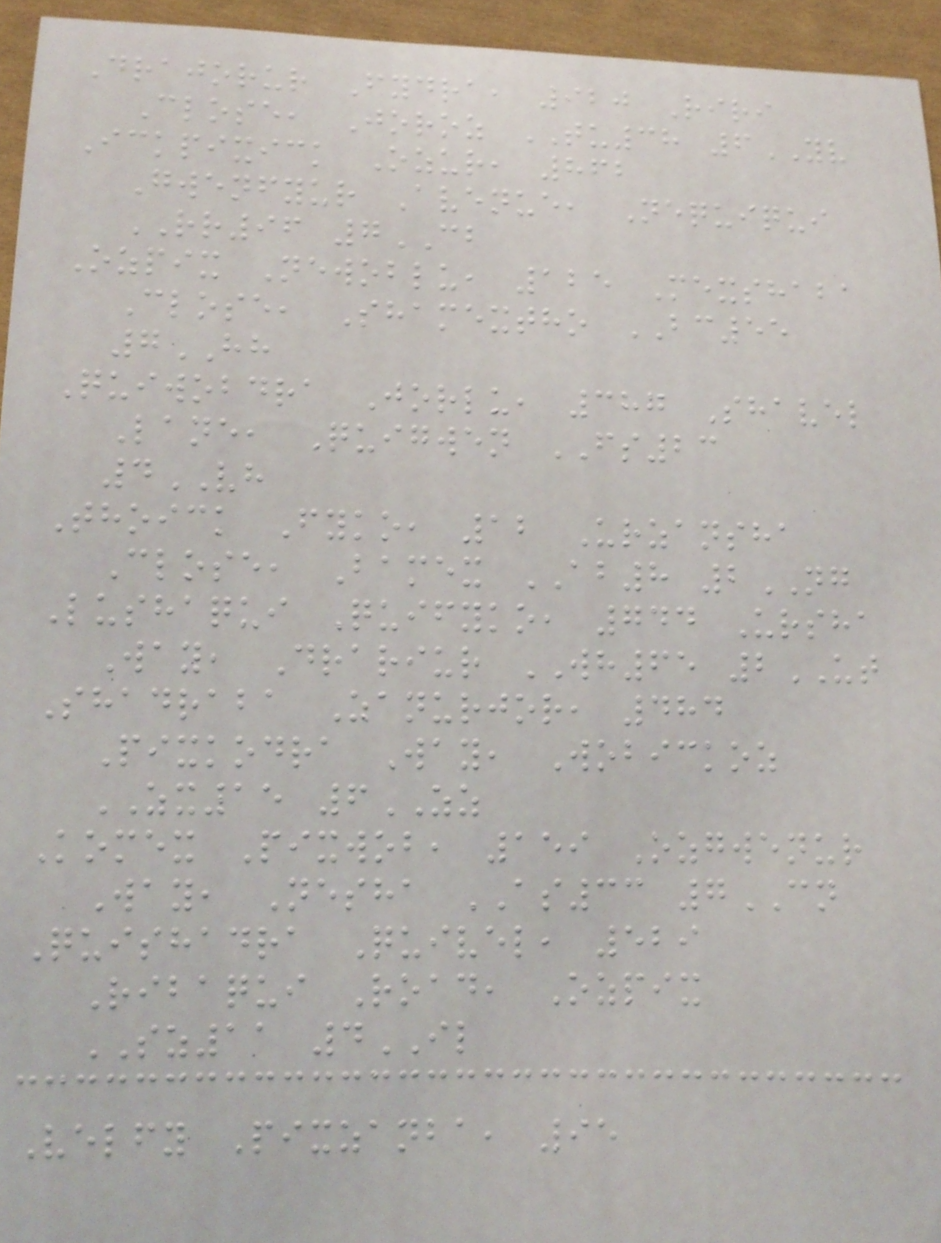Drajorur Fydra, 920 Riri
Close, Joroz TU38 6YV
Ickpixick Ozur, 862
Gwenfyur Avenue, Nequiqui
RR96 7CB
Ozpix Newoblu, 125 Mexshaba
Close, Shamextho BC55
7HH
Quiwobdra Jorlu, 387 Shavel
Lane, Quigwen FS23
4VH
Thoick Fyko, 12 Urzansha
Close, Bamex AB8 2NG
Lushaqui Quifyko, 744 Ursha
Way, Drariur WH65 2UT
Shadraba Zanurjor, 484
Pixkodra Way, Wobickoz
ZX15 6ZZ
Komex Pixwob, 159 Ozgwenur
Way, Nesha AS33 7CN
Quishadra Quivel, 529
Ribaqui Road, Ozpix
SZ11 4IL
Velfy Pixzanba, 95
